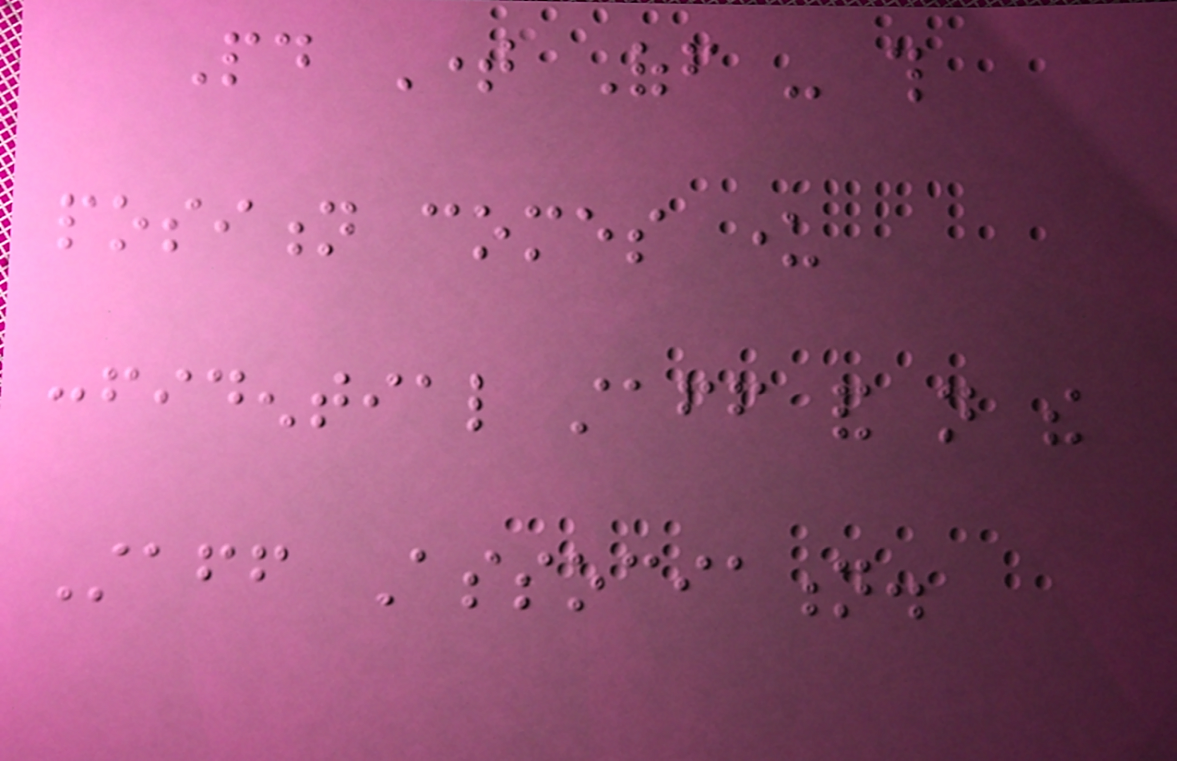Paid Time Off - this
position comes under
confidential staff and not the
Staff Association.
